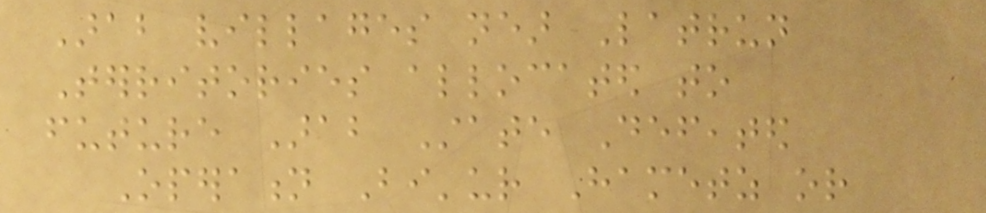Arab villages near Latrun
Territories allocated to
future Arab State Defeated
Operation Bi'ur Hametz or
